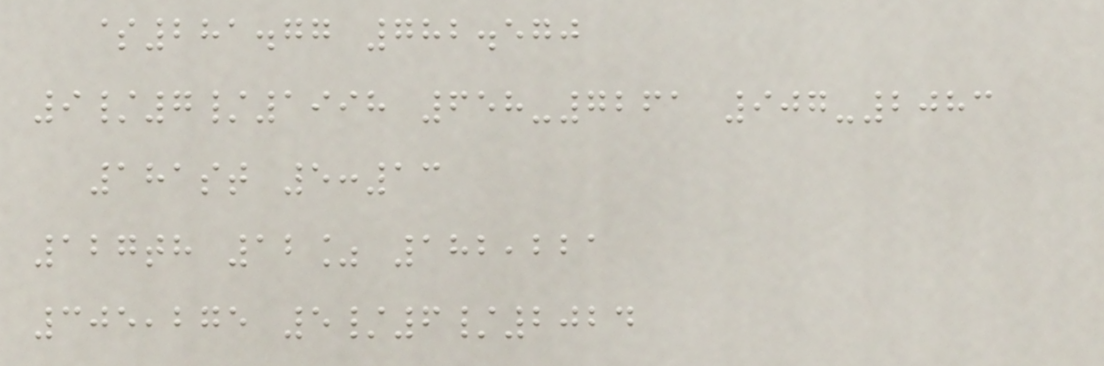$281.77 782.570
9/7/1998 658-7261 907-2083
181st 5:13
127th 12% 182,221
305,275 5/6/2024
